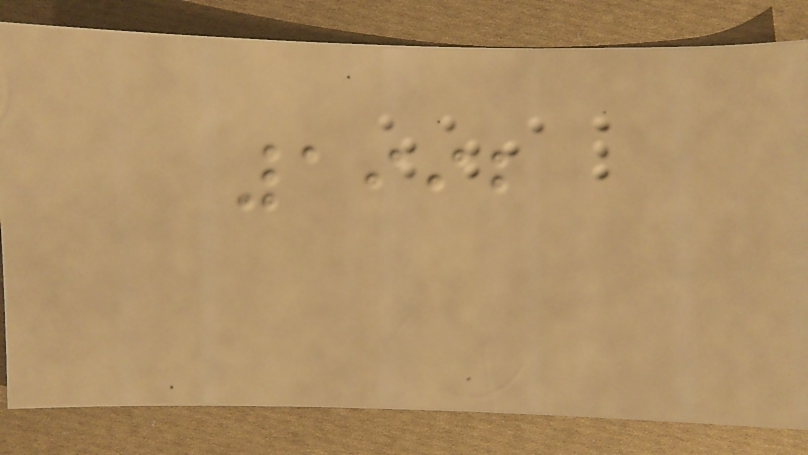1992
